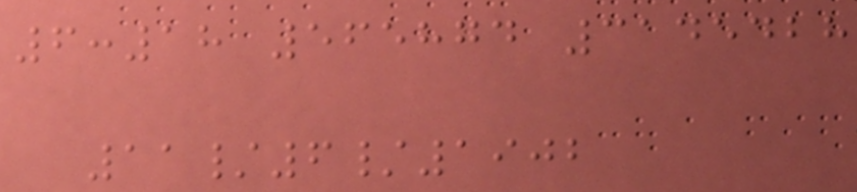6:18 565874 3145428
11/6/1902
